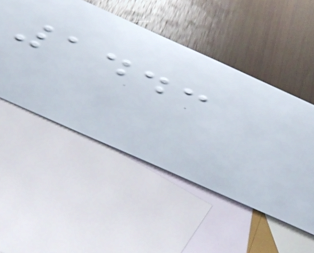1443
